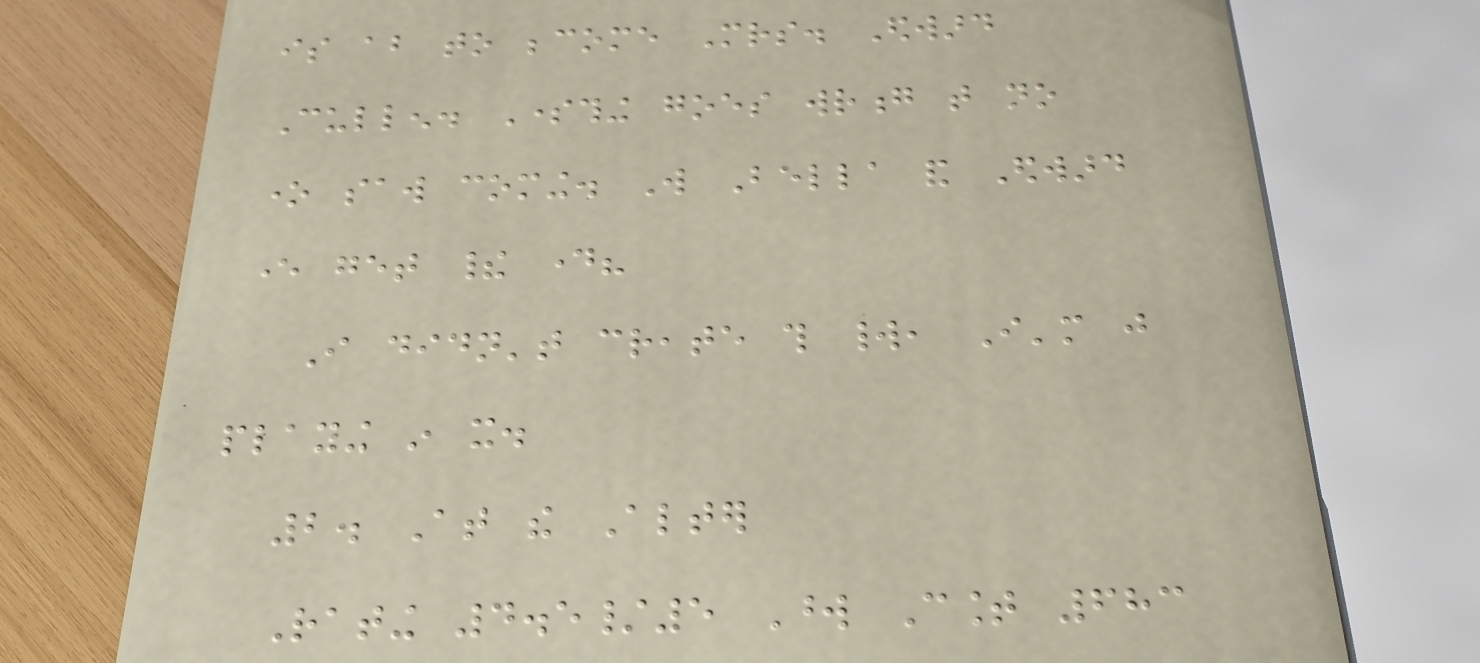is about to become Mrs. Edward
Cullen. Something goes wrong that no
one saw coming. Will Bella and Edward
ever get their day?
I didn't create this world, I'm just
playing in it.
2. At the Alter
Rating 4.5/5 Word Count 683
